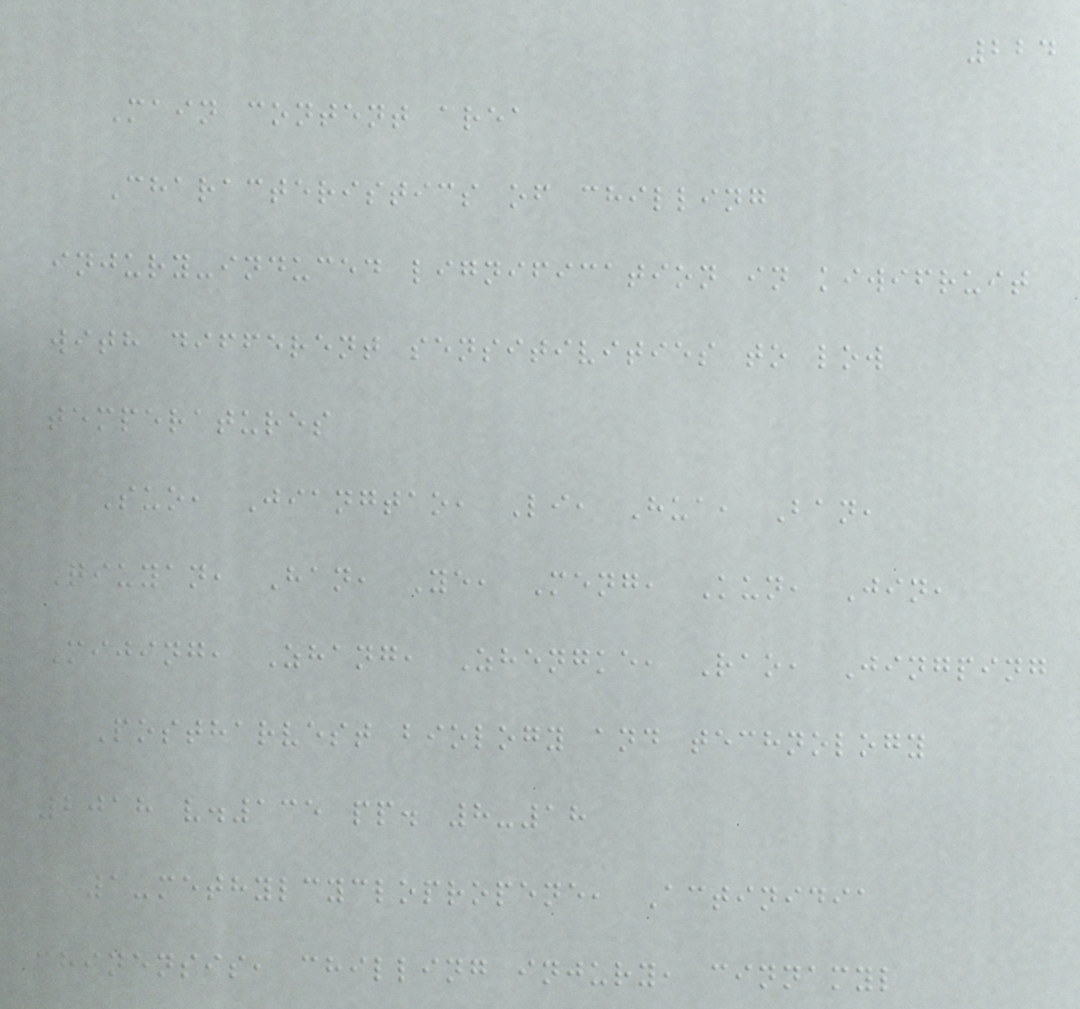224
Main content area
Characteristics of chilling
injury-induced lignification in kiwifruit
with different sensitivities to low
temperatures
Suo, Jiangtao, Li, Hua, Ban,
Qiuyan, Han, Ye, Meng, Kun, Jin,
Mijing, Zhang, Zhengke, Rao, Jingping
Postharvest biology and technology
2018 v.135 pp. 8-18
1-methylcyclopropene, Actinidia
chinensis, chilling injury, cinnamyl
